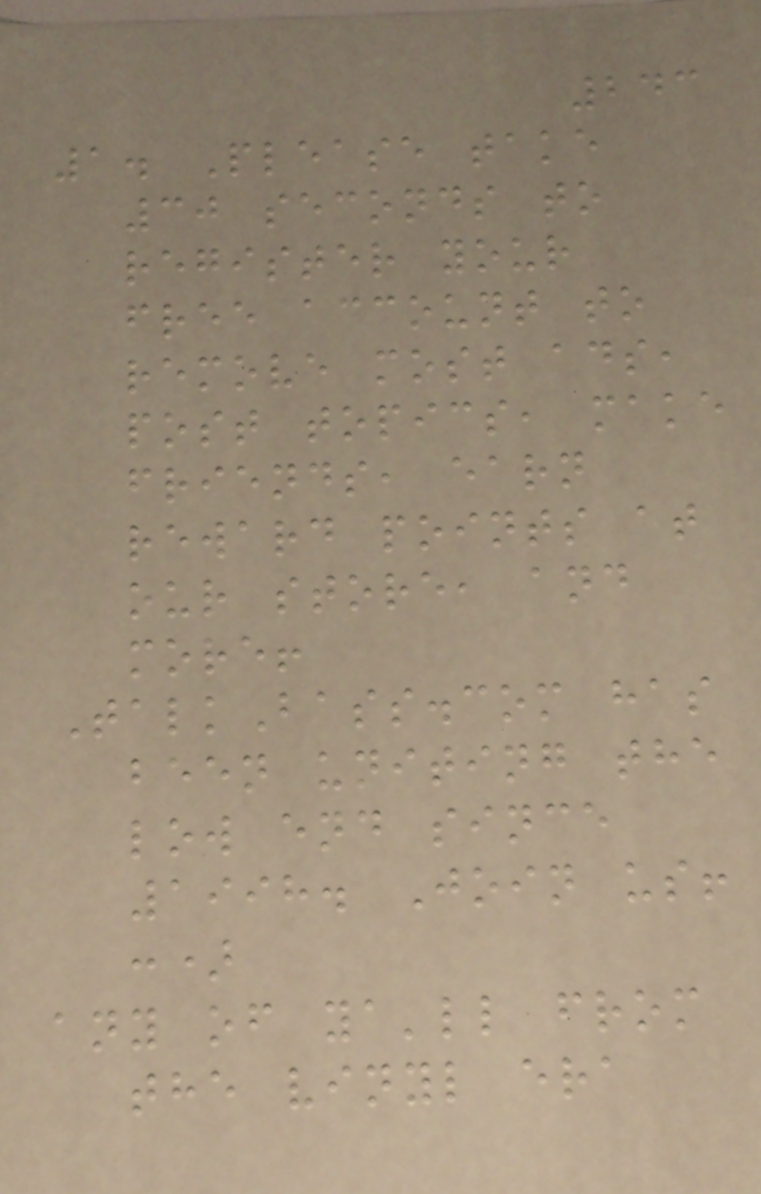243
1. Please take
30 seconds to
register your
free account to
remove most ads,
post topics, make
friends, earn
reward points at
our store, and
more!
TalkBass.com has
been uniting the
low end since
1998. Join us!
:)
any of ya'll from
the vinyl era
